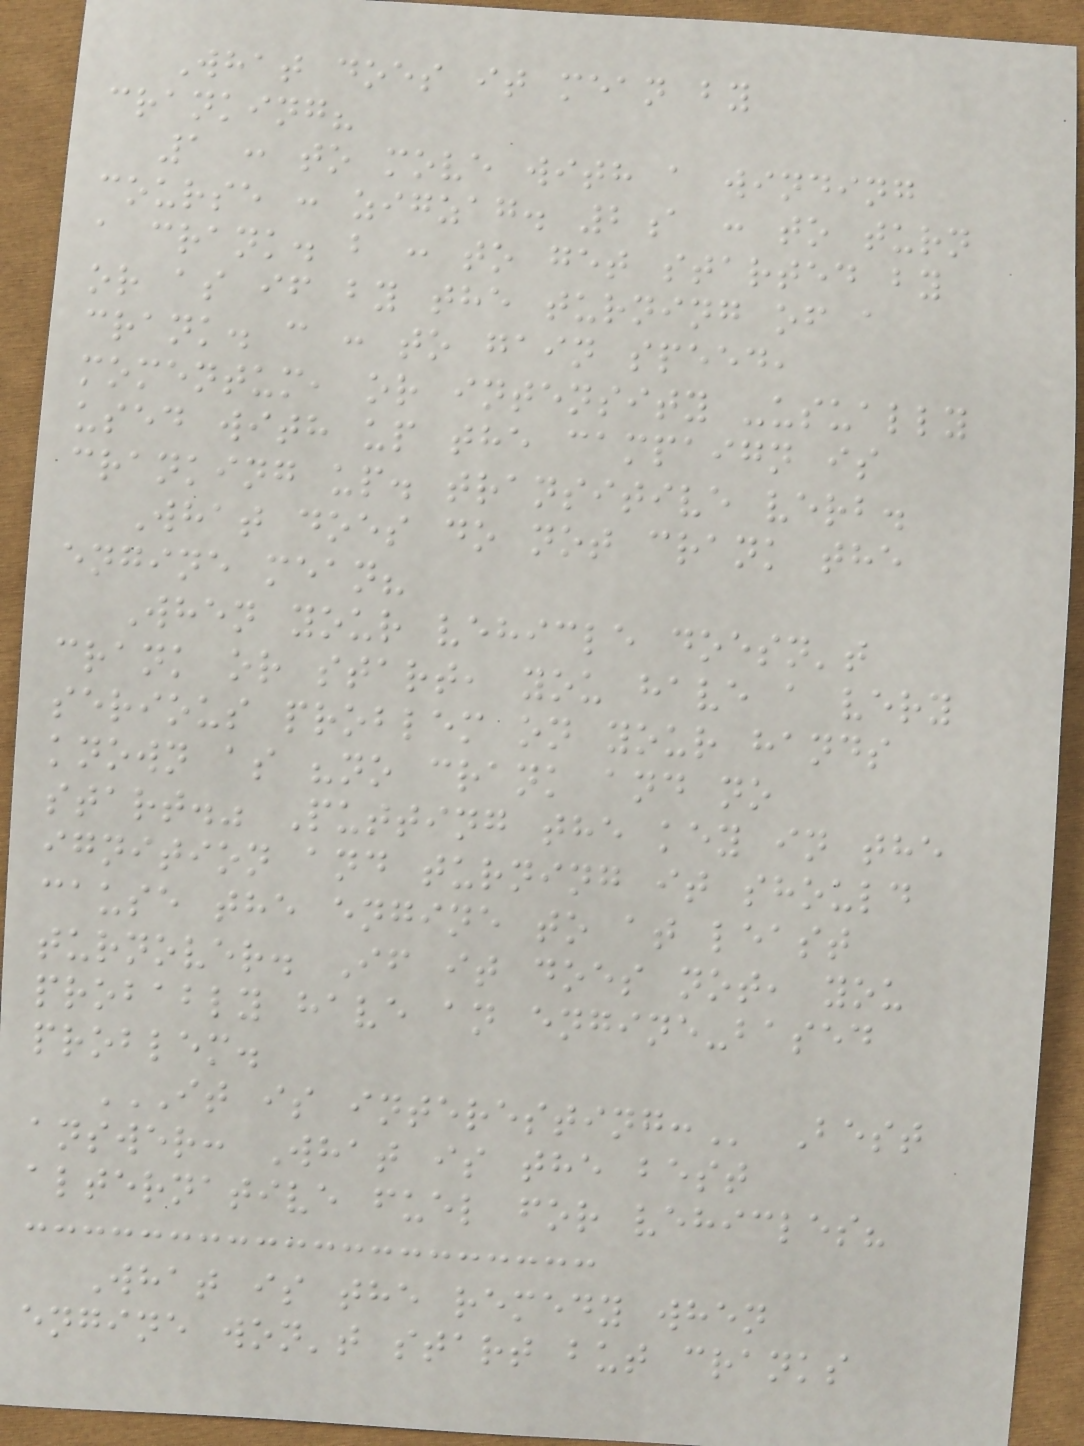What does it mean by
cranking?
1 : to move with a winding
course : zigzag. 2a : to turn
a crank. b : to get started by
or as if by the turning of a
crank. c : to gain speed,
momentum, or intensity -usually
used with up the campaign is
cranking up. transitive verb.
What does do not crank the
engine mean?
When your vehicle doesn't
crank or start, you have a very
serious problem on your hands
known as "no crank and no
start." Putting the key in the
ignition and turning it should
cause the engine to at least
turnover. If it does not, you
probably have an engine-based
problem.
IT IS INTERESTING: Best
answer: What is the best
alternative fuel for vehicles?
What is the remedy when
engine won't start but cranks
